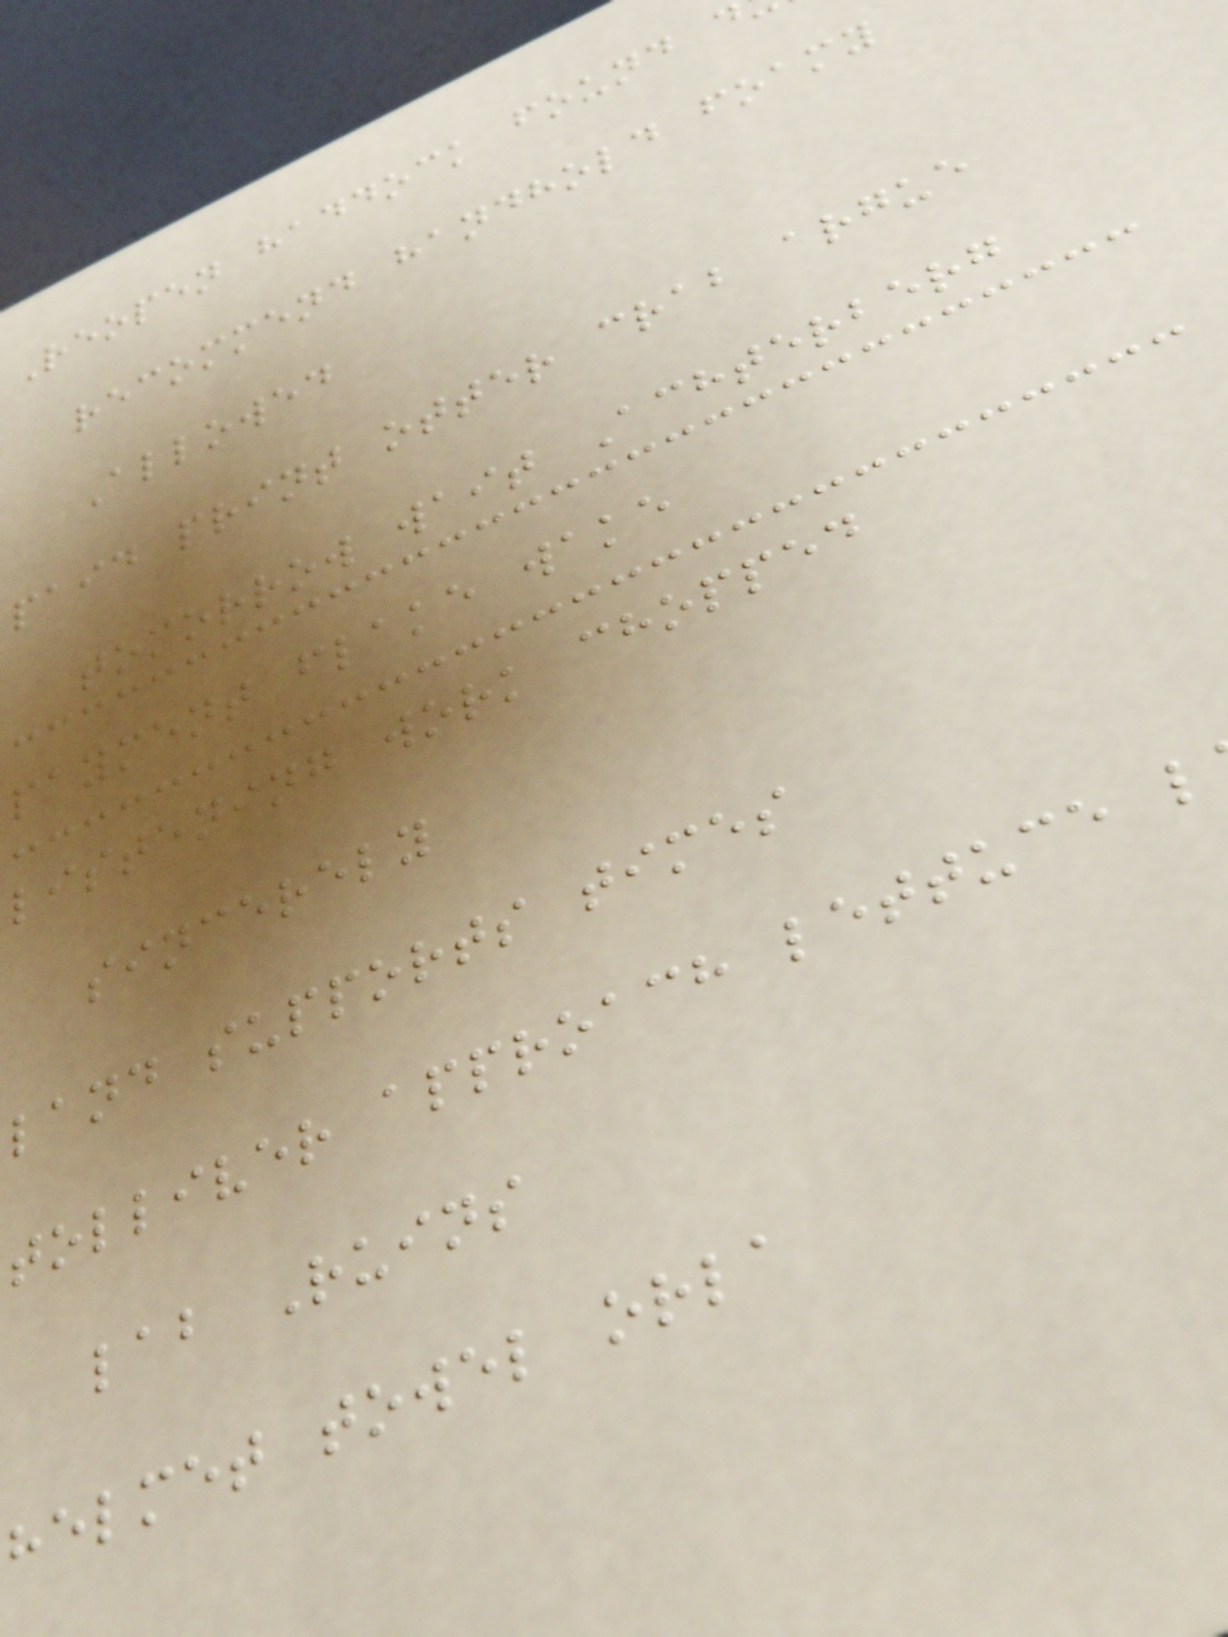Reopen haddock found d
recommend handhold foamy
Allowed
paid print otter crab argue
tomorrow wait Achterberg
payment flake wake
listening work chopped
sincerely
land supports times
tolliver approach lettuce l
lab Ruins
helmet towel orla
